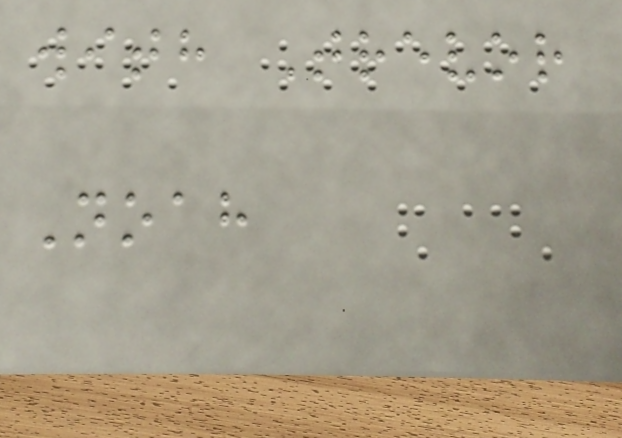with Trevor
Noah
